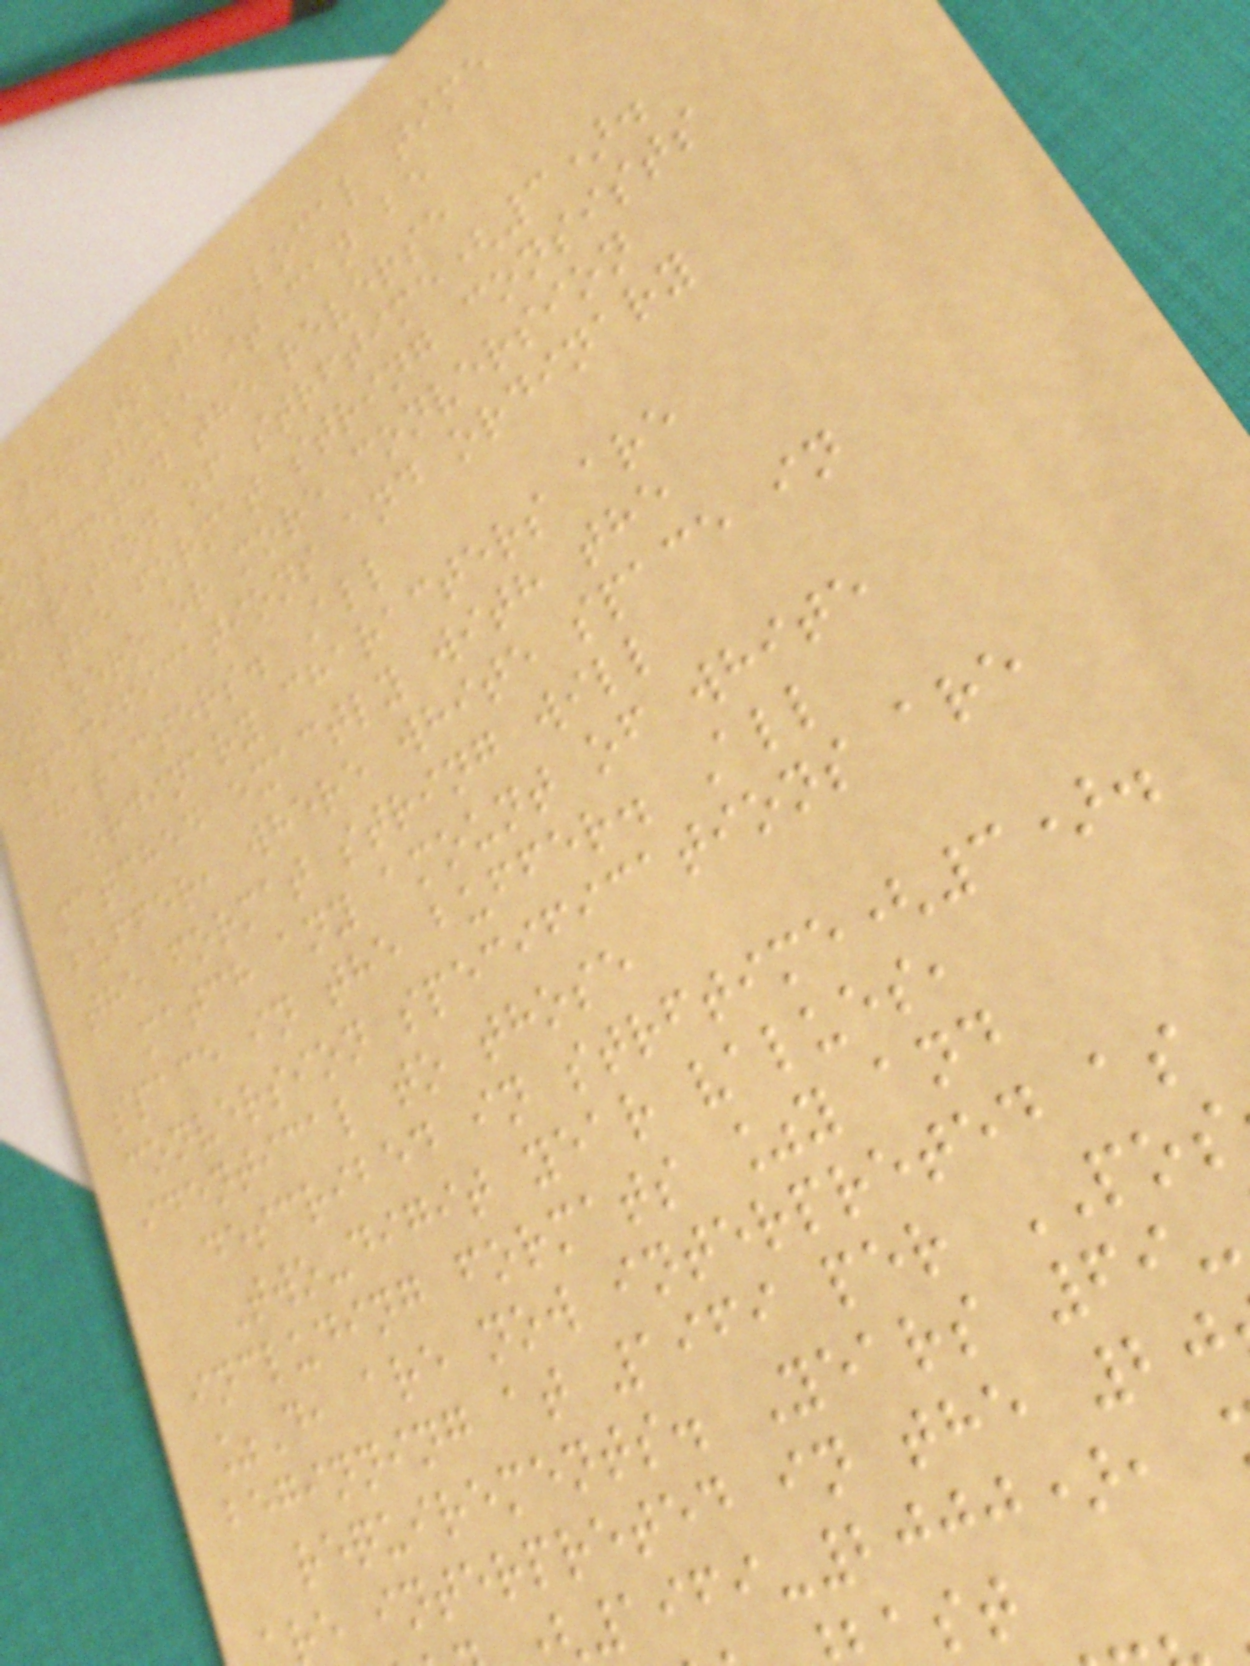tive to the local time
ne. Thus, it can be
nsidered the reverse
peration of strftime(3).
The format string consists
of zero or more conversion
specifications and ordinary
characters. All
ordinary characters are
matched exactly with the
buffer, where white space in
the format string will
match any amount of white
space in the buffer. All
conversion specifications are
identical to those
described in strftime(3).
Two-digit year values,
including formats %y and
%D, are now interpreted as
beginning at 1969 per POS
requirements. Years 69-
re interpreted in the 20
1969-2000),
